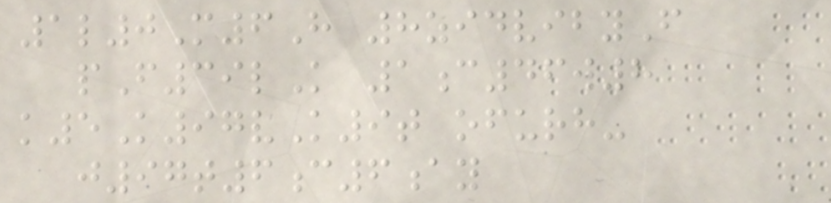1l0M6H 8zidvibyF
pF39lK 1c46w8
k5K97vK9t ofurh-
j97t6c6ay
